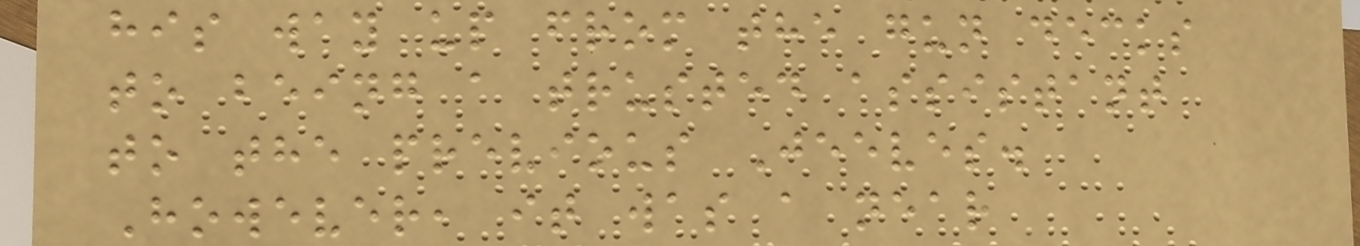his way up from the gun decks
to being a trusted assistant
to the previous Jeeves.
However, it was a near
